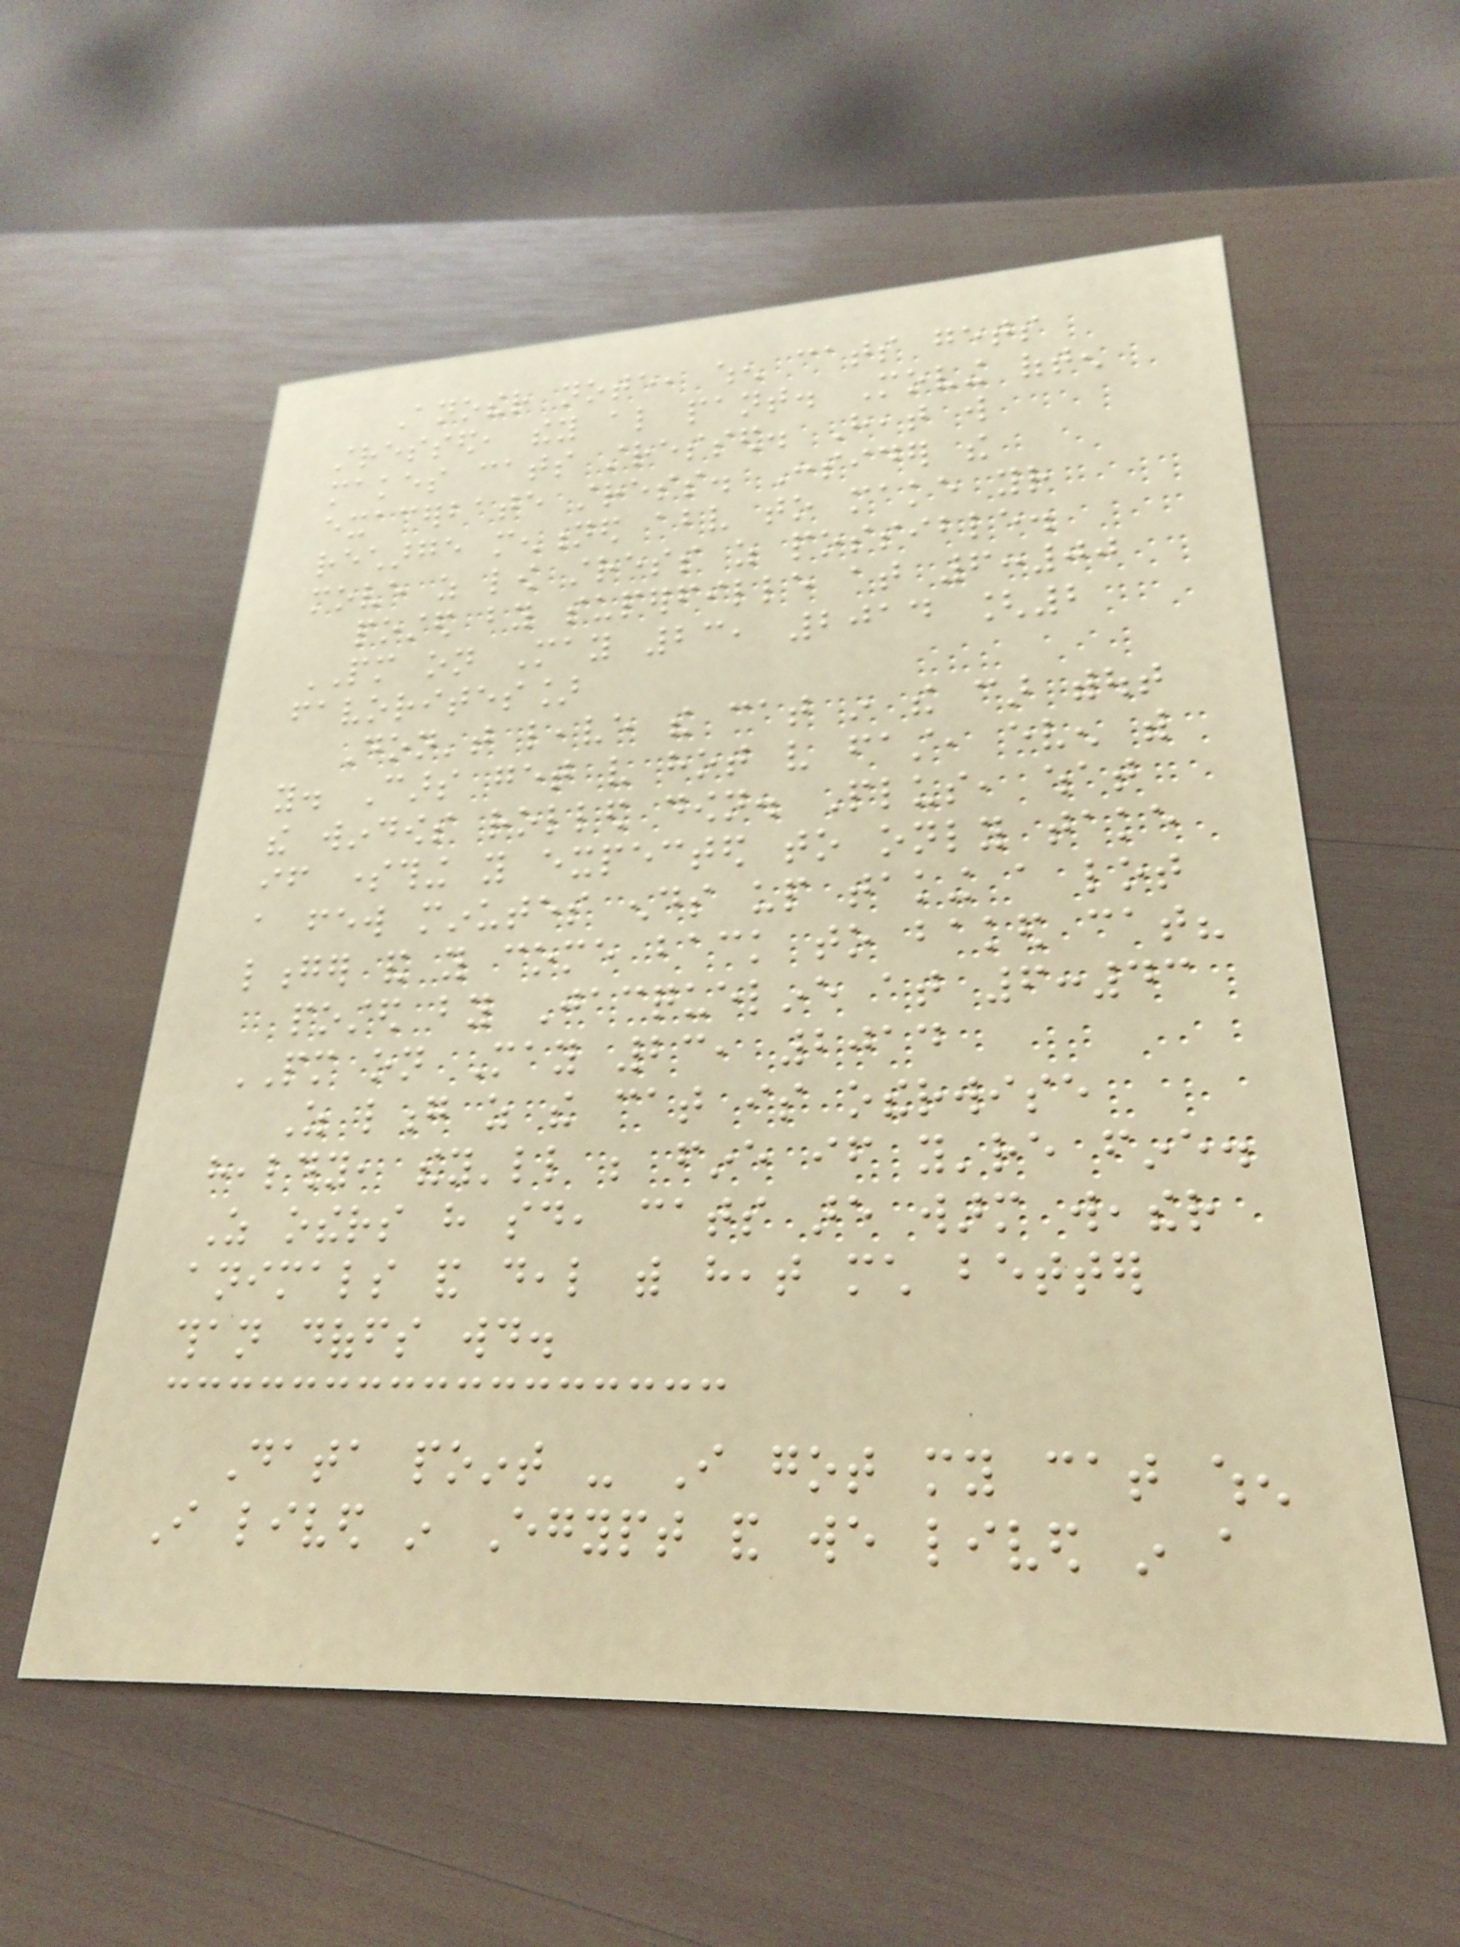Another note, when cats gets
stressed, they also pant. Moving often
makes cats stressed. Heat will
exacerbate stress. Consider the
recharge mentioned above to make your
move as low stress as possible.
posted by superfille at 6:00
PM on May 23, 2014 [2
favorites]
Don't leave the cat in the car without
you. Cars get very hot very fast, even with
the windows rolled down. Plus, what
if something you expected to only take
a few minutes ends up taking a lot
longer and you come back to baked cat?
posted by Jacqueline at 6:43
PM on May 23, 2014
As long as the cat is otherwise
healthy, they'll be fine if you're fine.
As others have said, cats are warm weather
animals and deal with heat much better
than doffs would.
Data point - I got my cat when
I lived in Egypt and we lived in a
